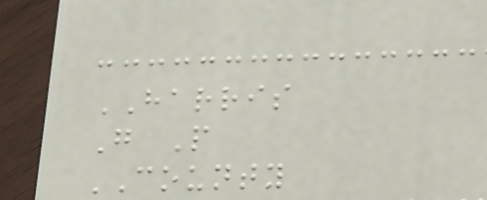HARRIS
G P
COUNTY
